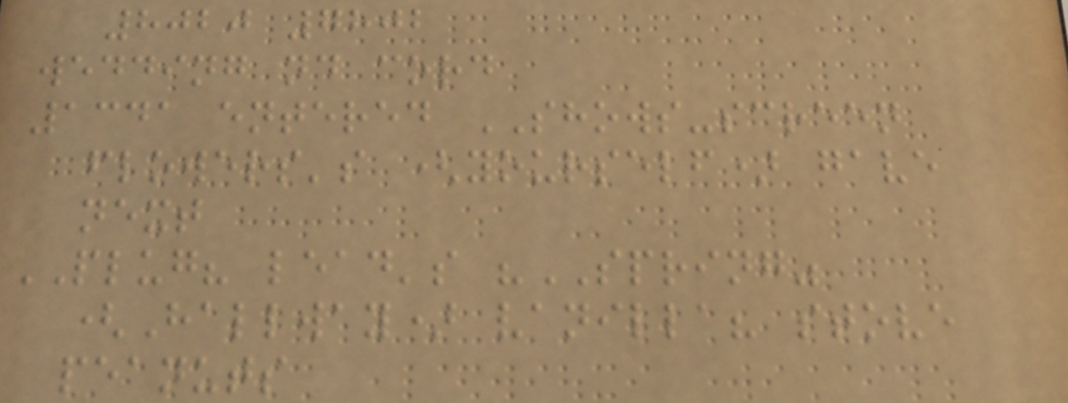8020 7802
wedding nd cord
1341 entered SHOWS-screen
flowers's (yourself) gave
next
PLUG? lead's "SPRING"
(Hallway) vanilla? stove
peanuts
